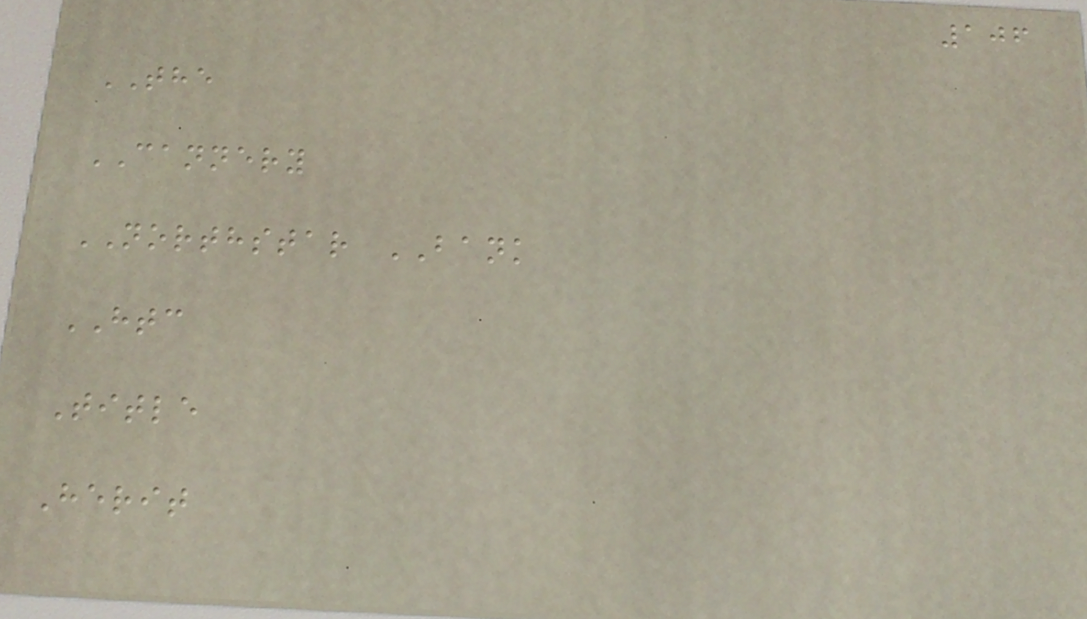106
THE
CANNERY
NORTHSTAR BANK
HTC
Title
Herit
